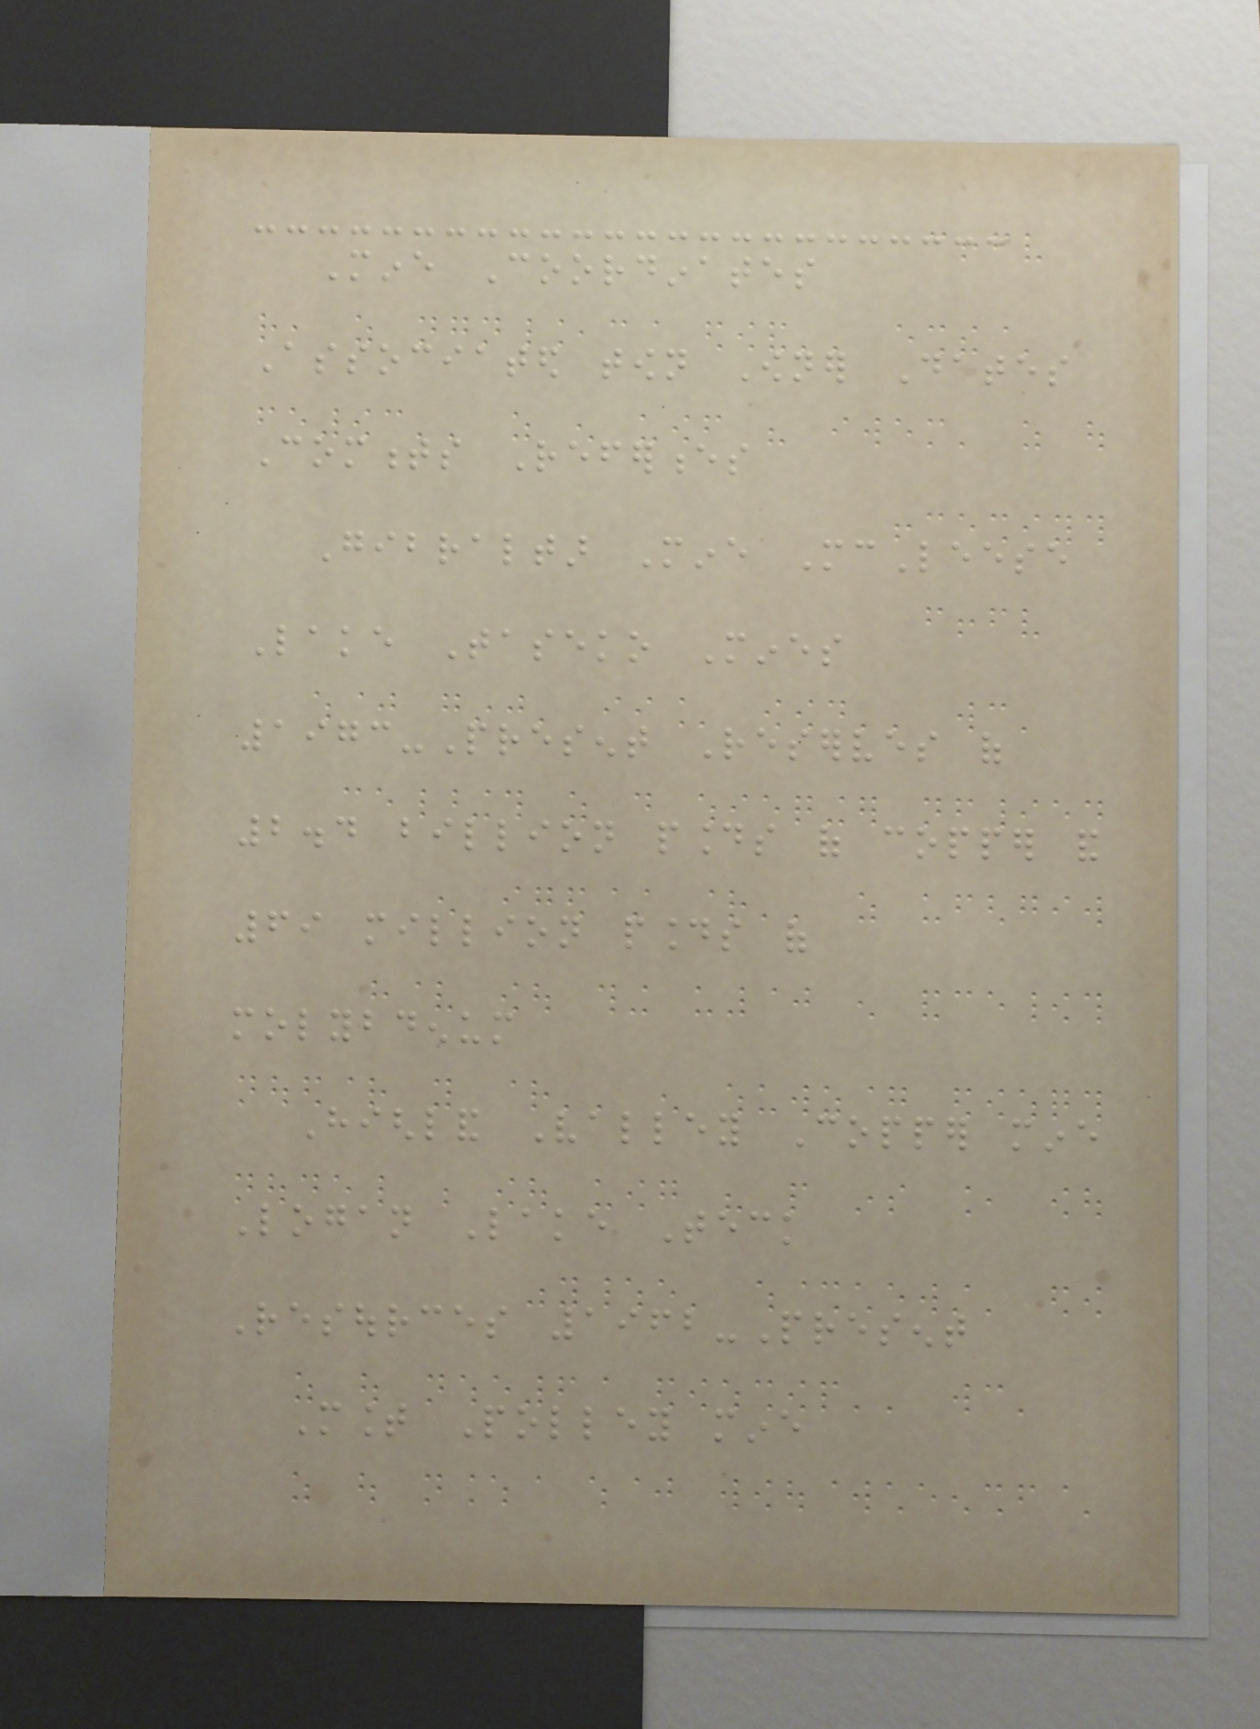Mine Coordinates
Associated town Owner Dates
Comments References
Gibraltar Mine McLeese
Lake Taseko Mines
1973-Present Reserves of
2.4 billion pounds of copper and
69 million pounds of
molybdenum
Highland Valley Copper mine
Logan Lake Teck
Resources 1962-Present
Mount Polley mine
